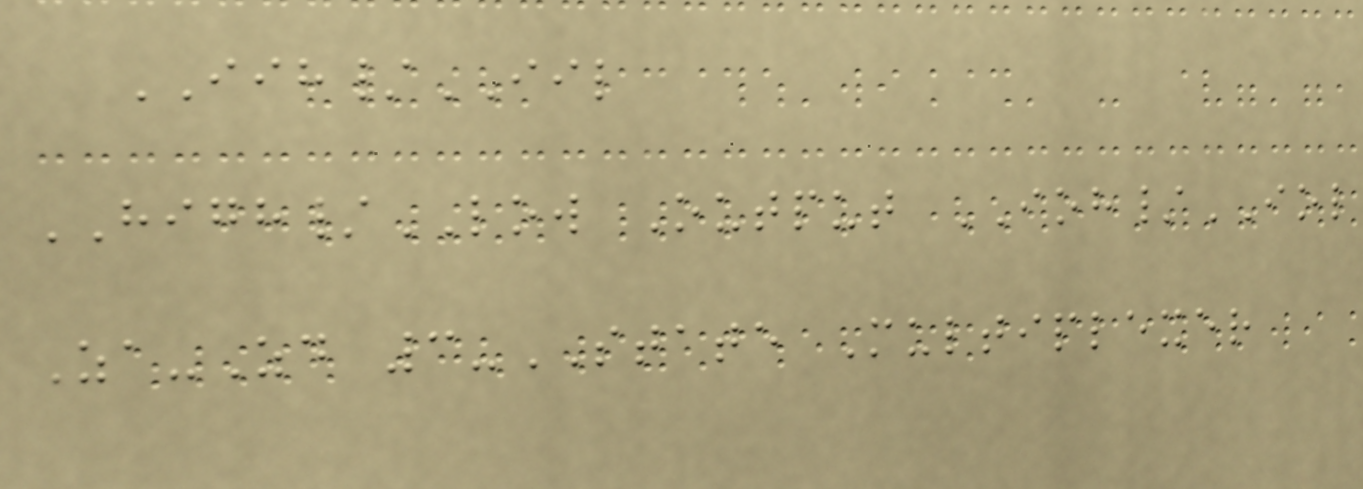IIH/IIL
HIGH/LOW Output IOH/IOL
Za-Zd 3-STATE Multiplexer
